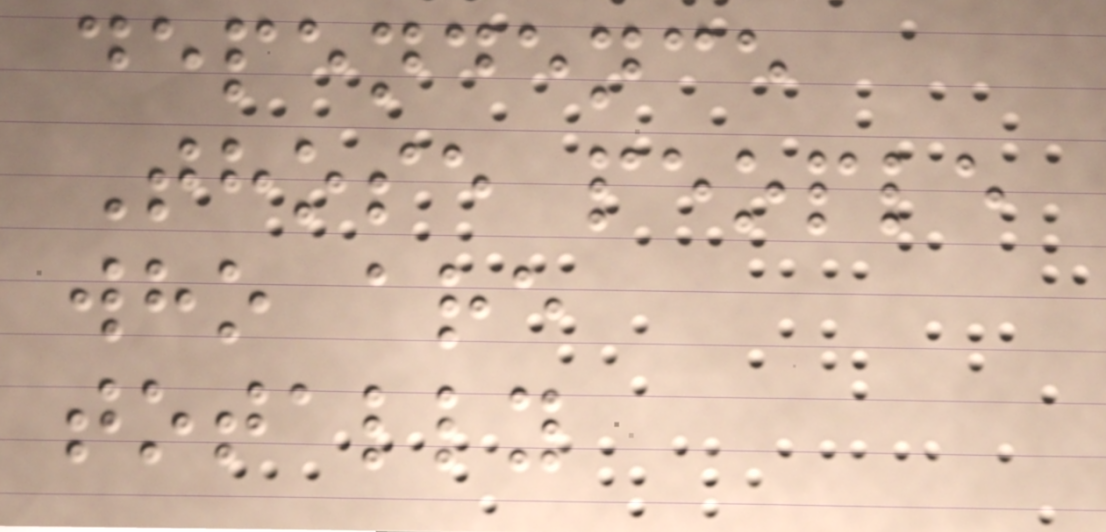dependence
Those people
who are
totally
